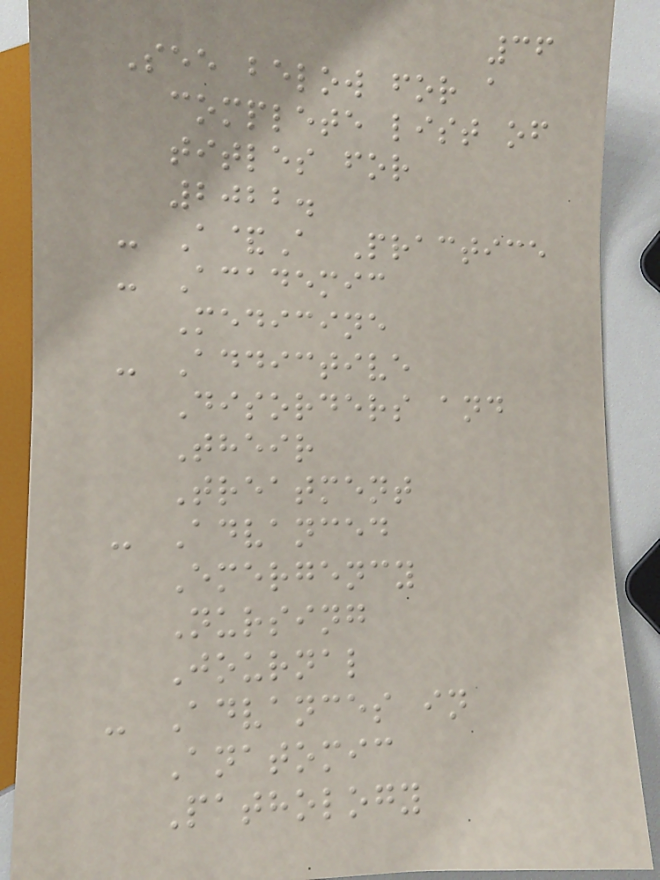36
See below for a
complete list of
titles for
2022.
- A&A Practice
- Academic
Medicine
- Addictive
Disorders and
Their
Treatment
- Advanced
Emergency
Nursing
Journal
- Advances in
Anatomic
Pathology
